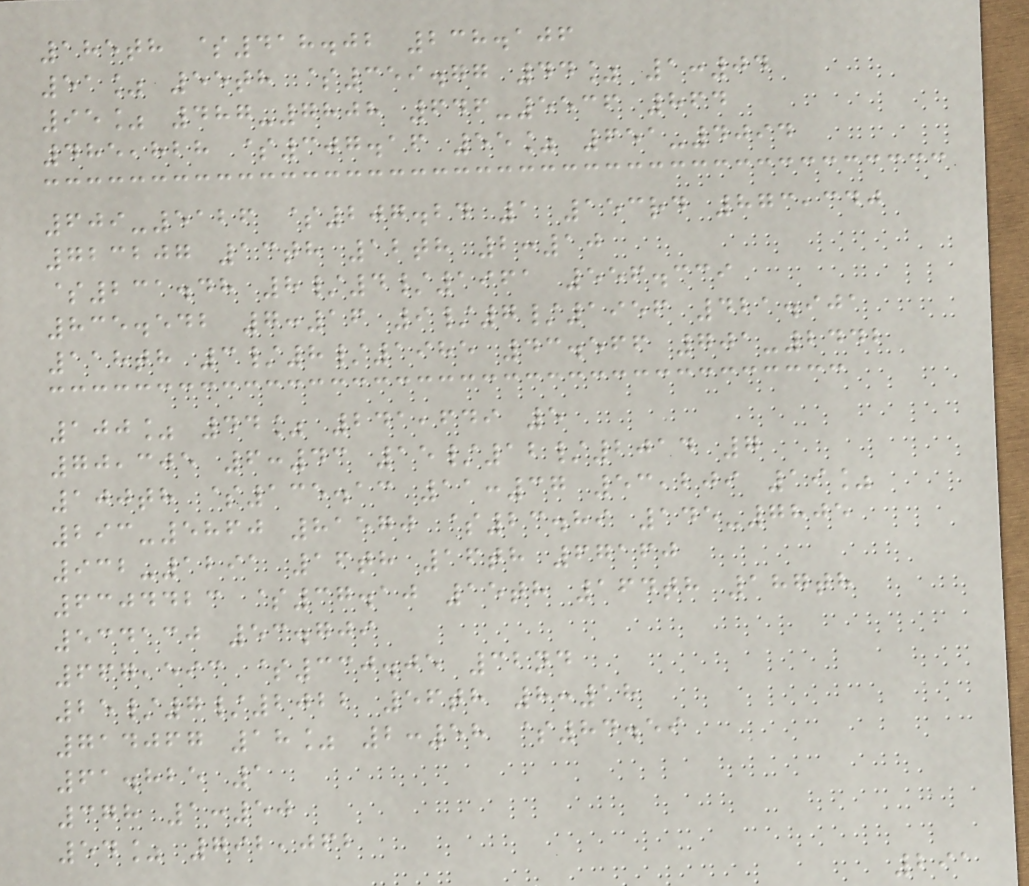185th $418.02 238.106
51% 55th $359.77 44% 1:04
95% 487-7808 646-5536 864
485,828 $307.16 55% 651-4094
609-5126 $207.24 1 153rd 873,340
723207 13th 12th 2:10
$231.48 8/4/1961 556.339
835.542 7:16 9/7/1956 421.901
118th 3/8/1985 43.566 701-2442
100% 44% 241,649 5
70,305 6:43 15/12/2014 7
100th $135.13 11:37 53,209 19%
293-5860 81570 $23.89 145-7805
932-1291 16th 16th 67160
6304423 $37.10 15th 164th 187th
534130 53.709
667,593 $330.05 32nd
25/7/2022 56th 8:18
714067 18% 2:58 $84.59
61.825 1
378 1:50
54% 792,062
291
